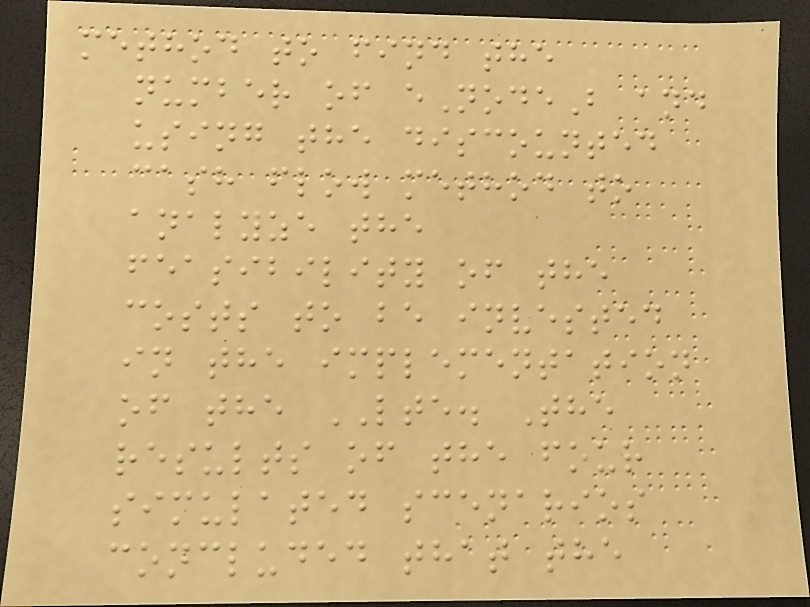method to find the
number of eNodeB and
using the discounted
cash flow method to
analyze the
feasibility of the
costs to be invested
in the implementation
of the LTE. The
results of the four
simulated scenarios
concluded that the
